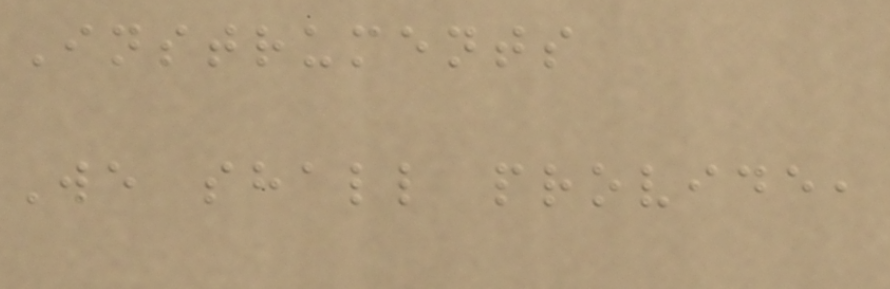Instruments
We shall provide,
